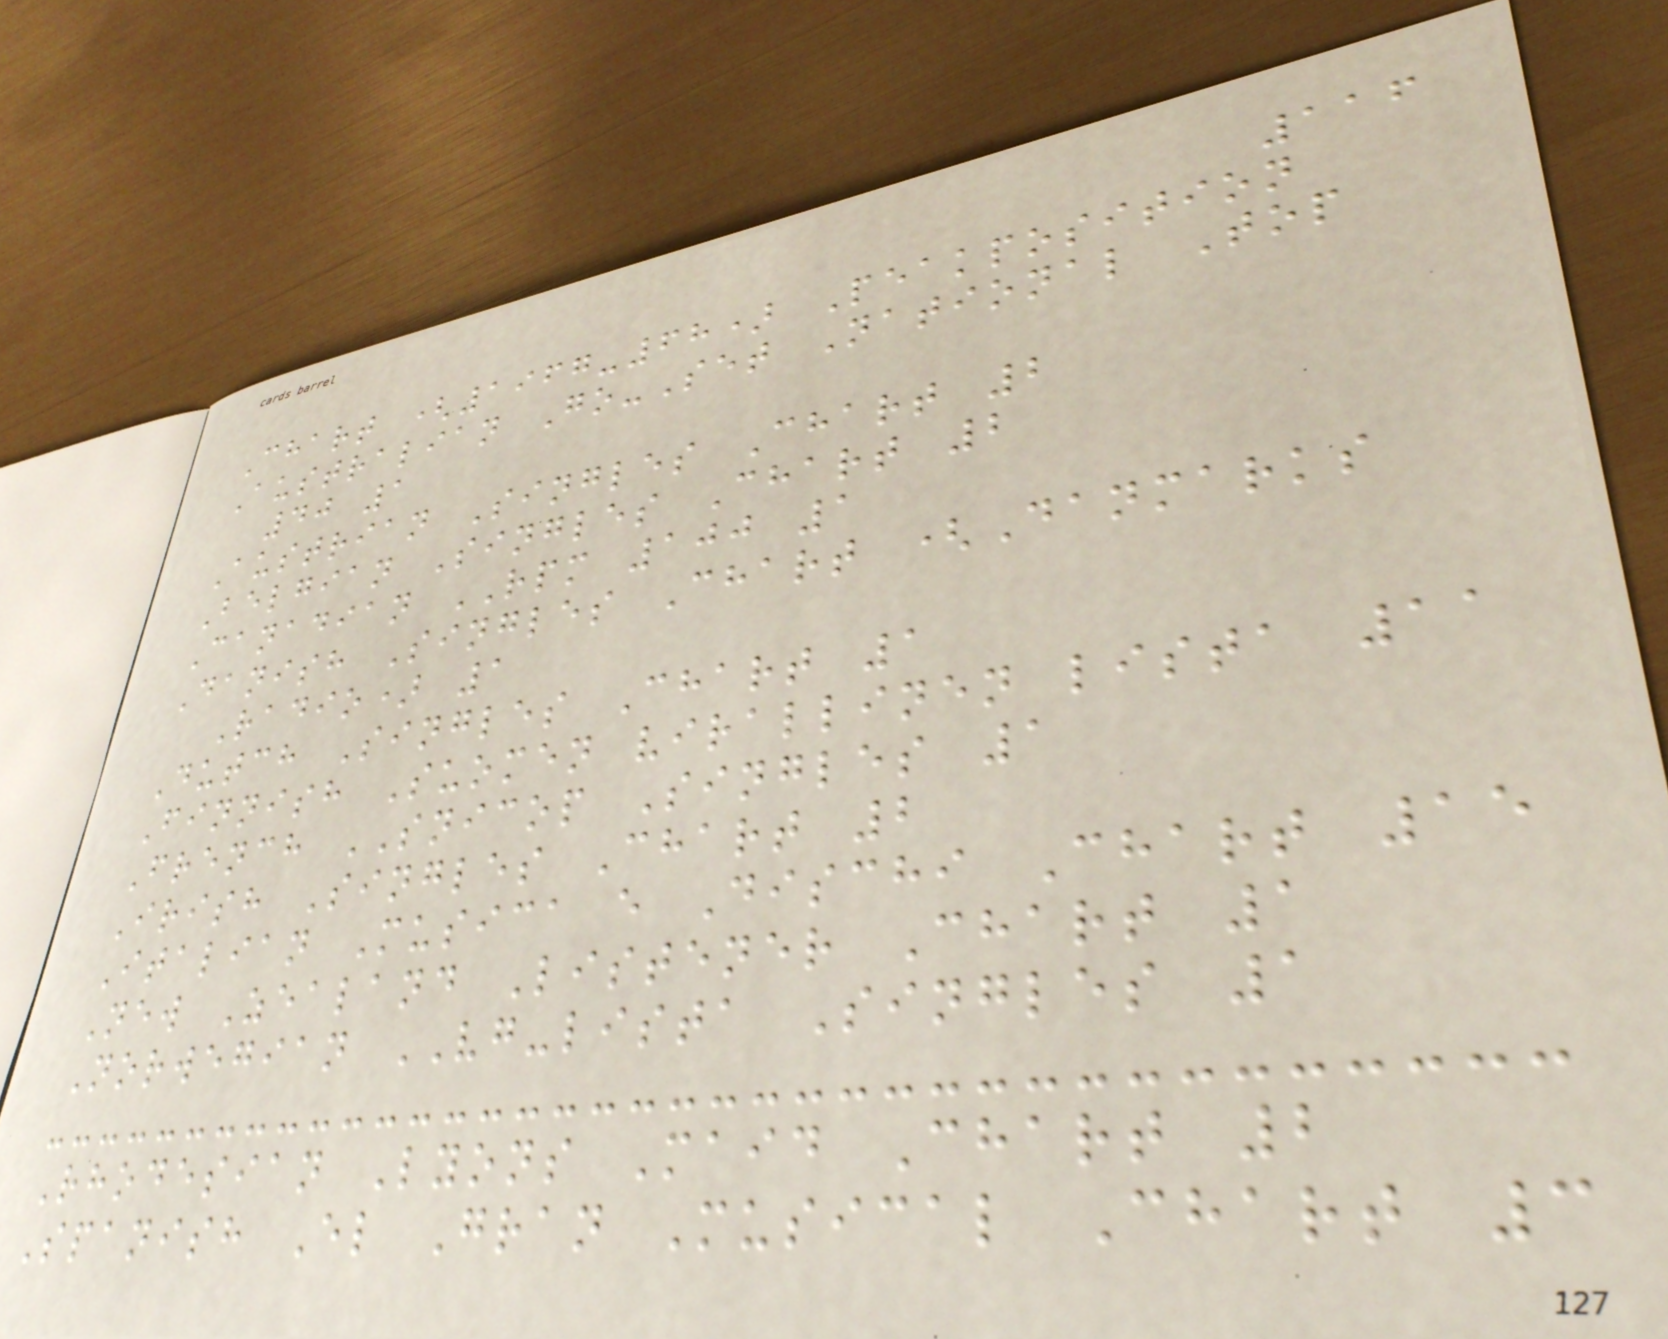116
Chart (1967-68) Peakposition
Australian Go-Set National Top
40 1
Austrian Singles Chart 2
Belgian Singles Chart 2
Canadian RPM 100 1
Danish Singles Chart (Danmarks
Radio) 1
Dutch Singles Chart 1
Finnish Suomen virallinen lista 11
French SNICOP Singles 1
Irish Singles Chart 2
Italian Musica e Dischi Chart 15
New Zealand Listener Chart 1
Norwegian VG-lista Singles 1
Rhodesian Lyons Maid Chart 2
Spanish El Gran Musical Chart 3
